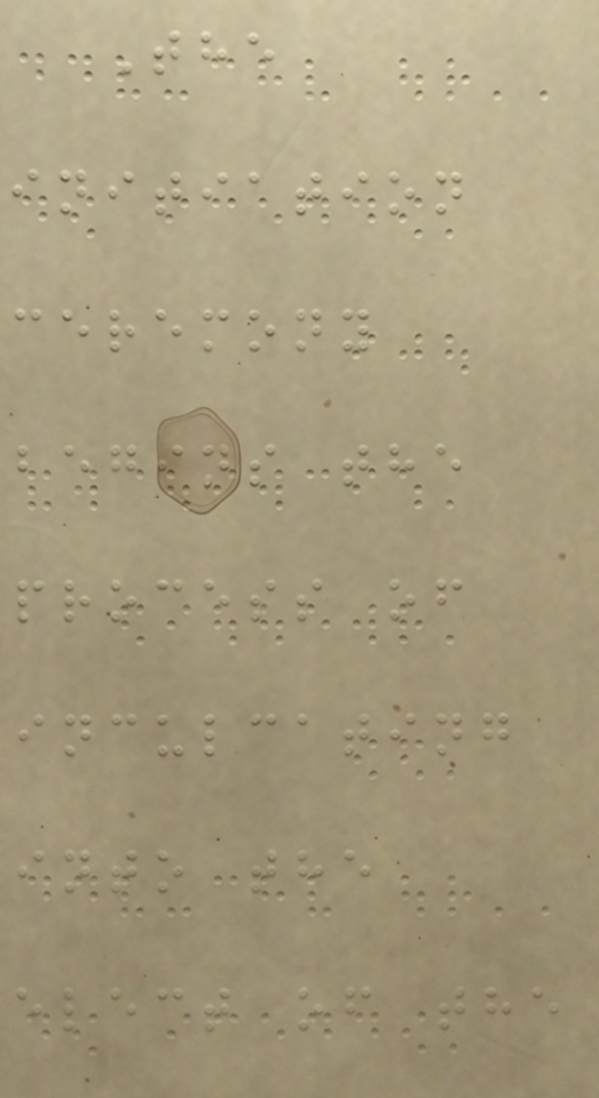The
initiation
ceremony
begins the
process of
inculcating
into the
elect of the
